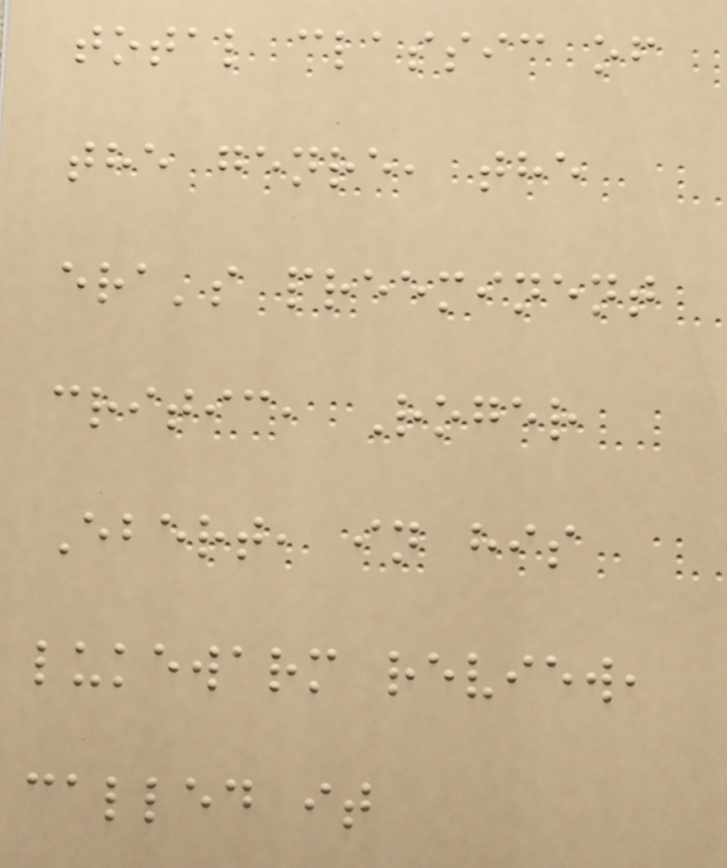total classic of
the genre, the
era's preeminent
critic, Roger
Ebert, in his
lukewarm review,
called it
